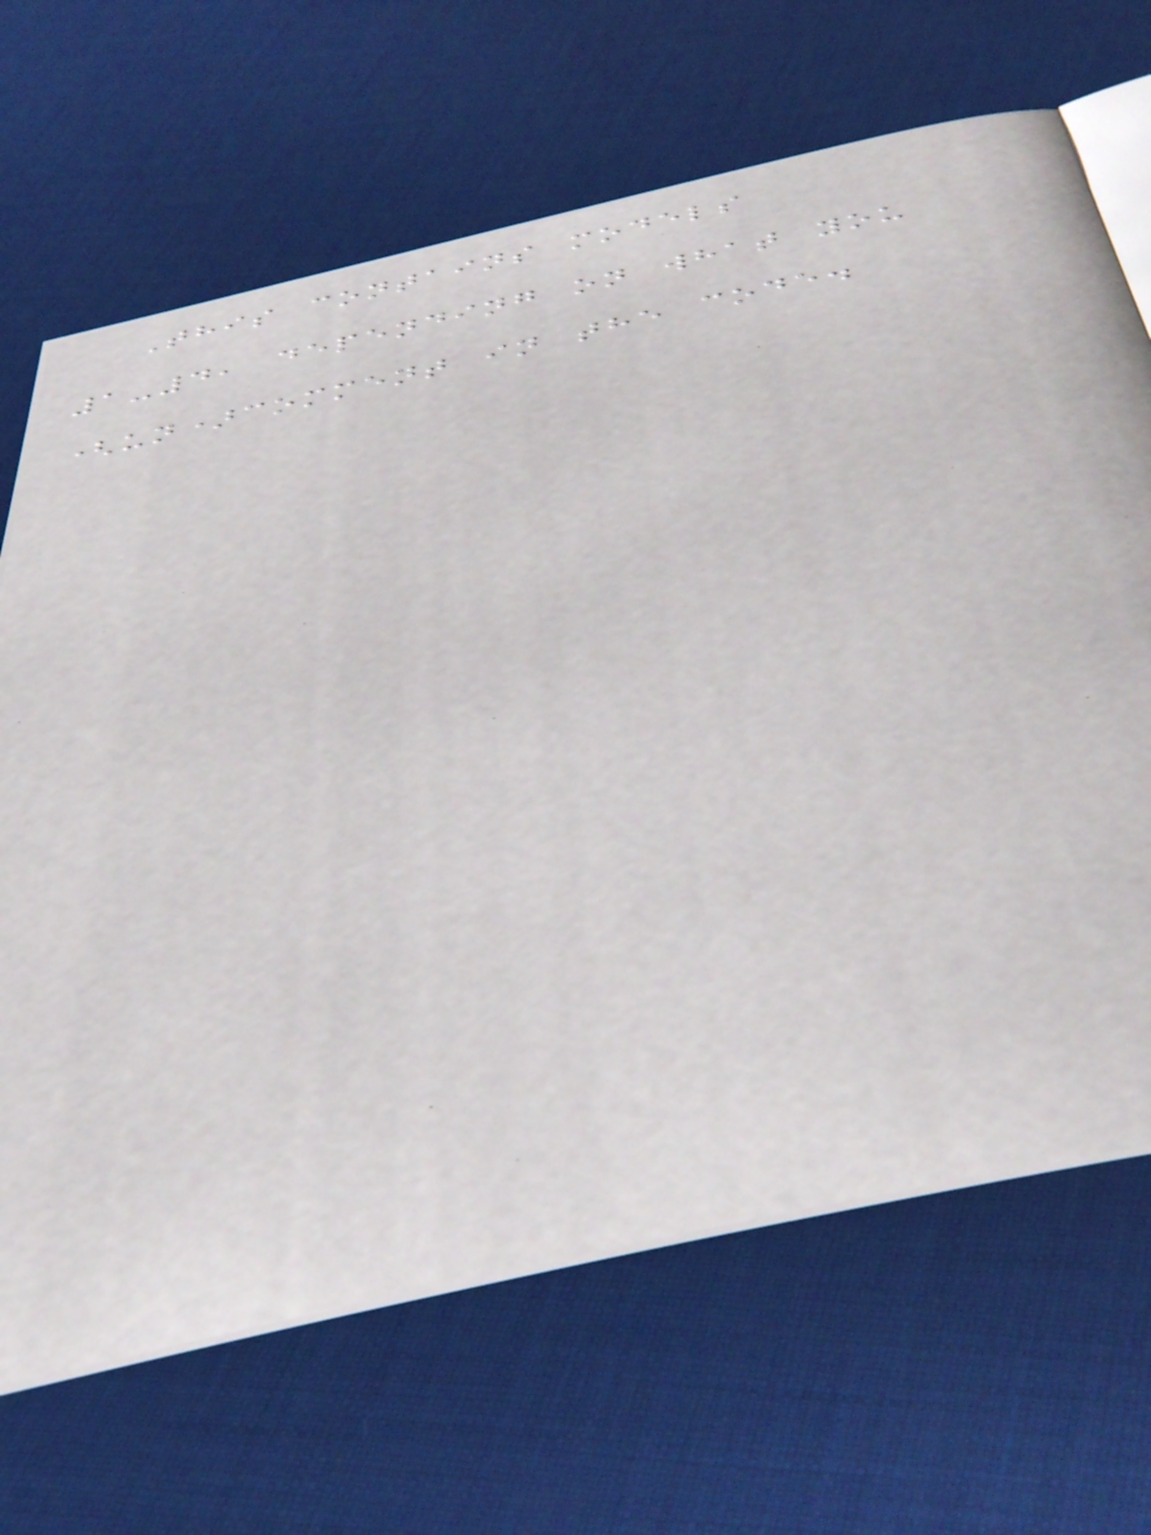This contains models
1-4, depending on what you
(un)comment in the code.
